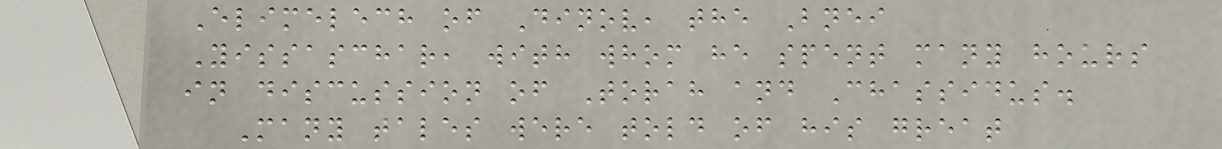Elimelech of Dinov, the Bnei
Yissaschar, with whom he spent many hours
in discussion of Torah and Chassidus.
Many tales were told of his great
